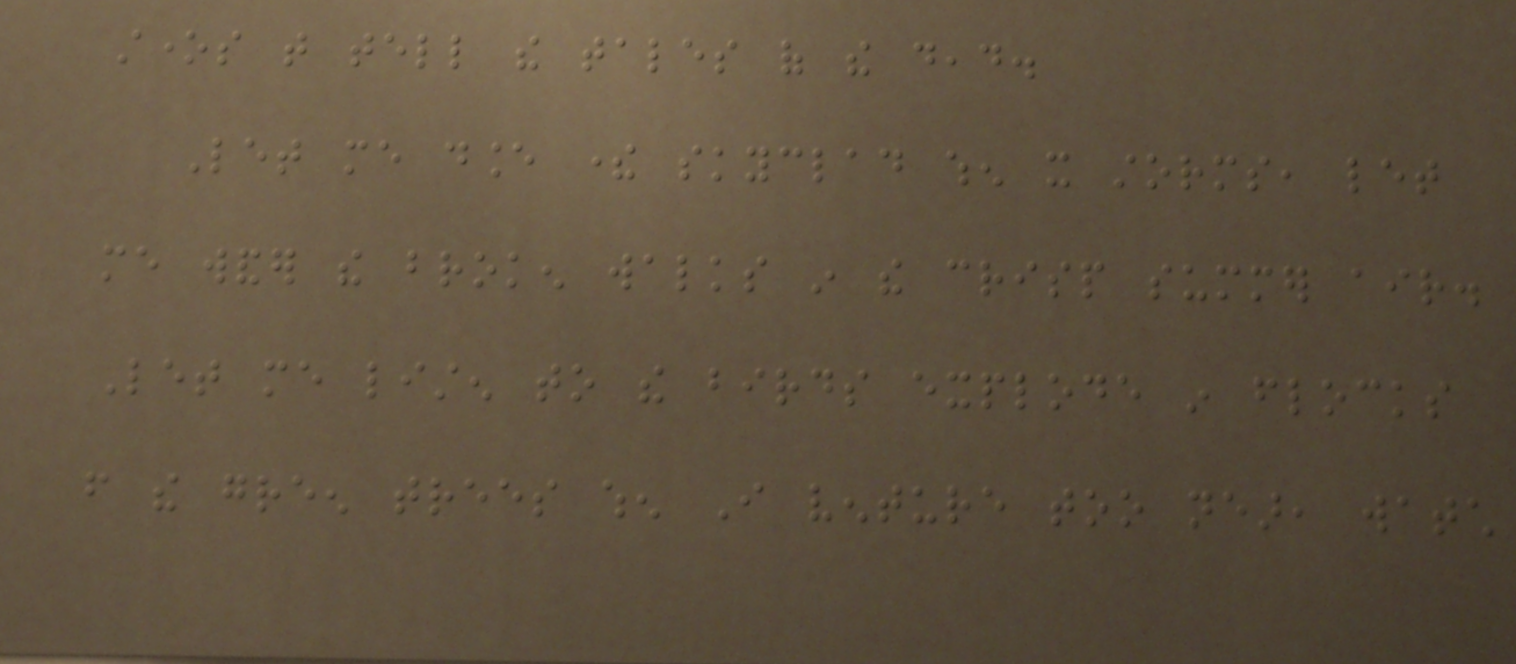stones that tell the tales of the dead.
Let me dance there skyclad when it storms, let
me wander the broken walks in the crisp summer air.
Let me listen to the birds explode in flocks
from the green trees when I venture too near, watch
